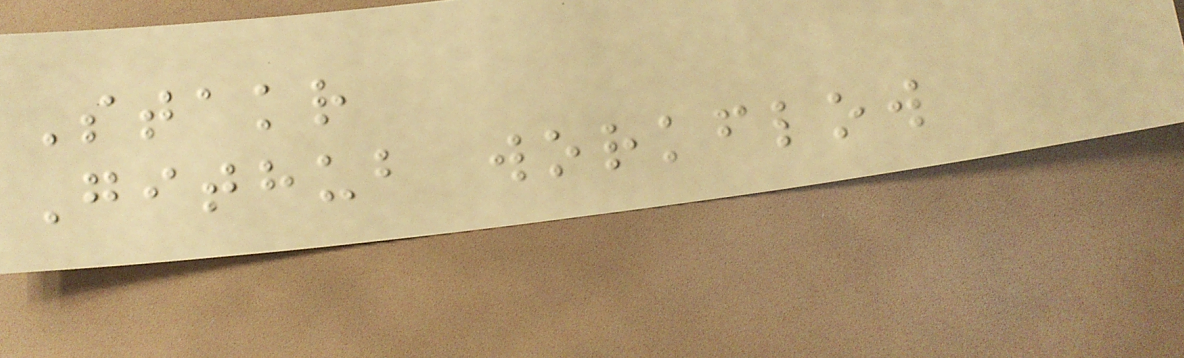Stakr
Github workflow
